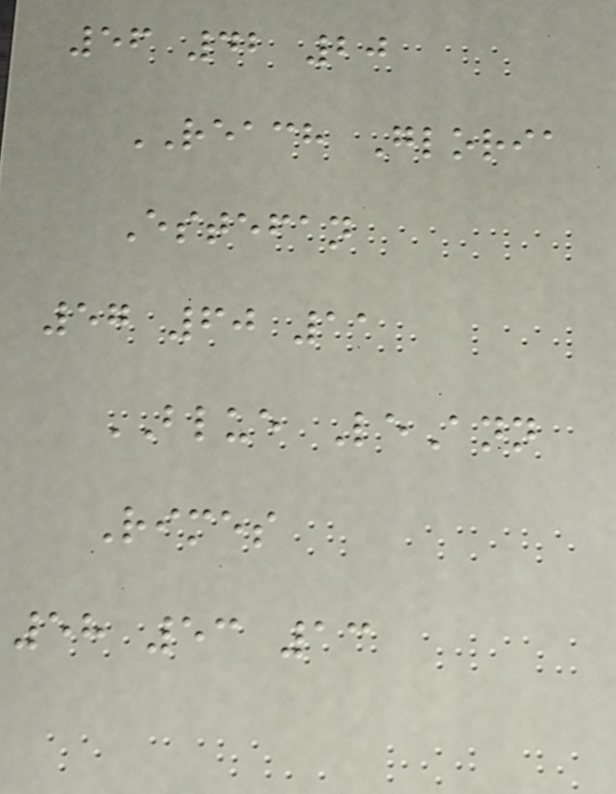56 42 20
REACH Gloria
Estefan
57 60 11
BLUE LeAnn
Rimes
58 53 13
